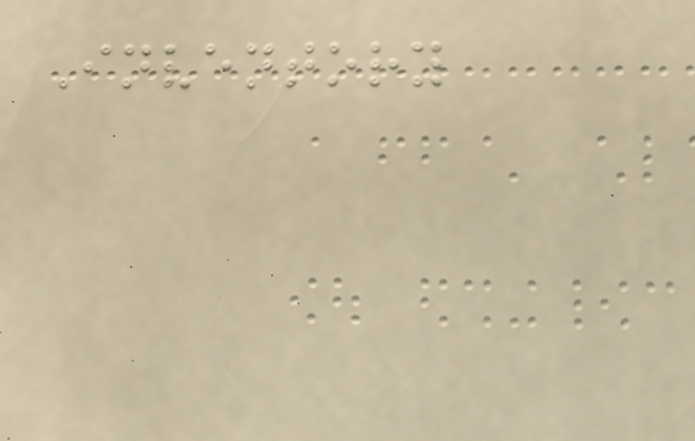Inventory
